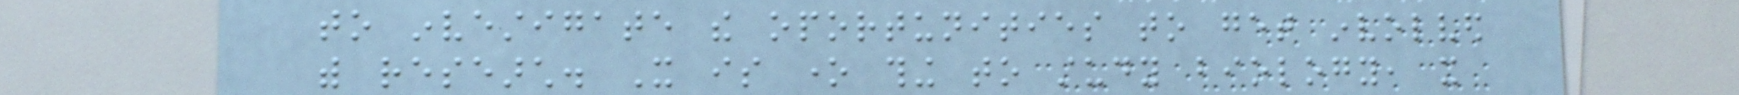to investigate the oportunities to get involved
with research. It is one thing to study biology, it
